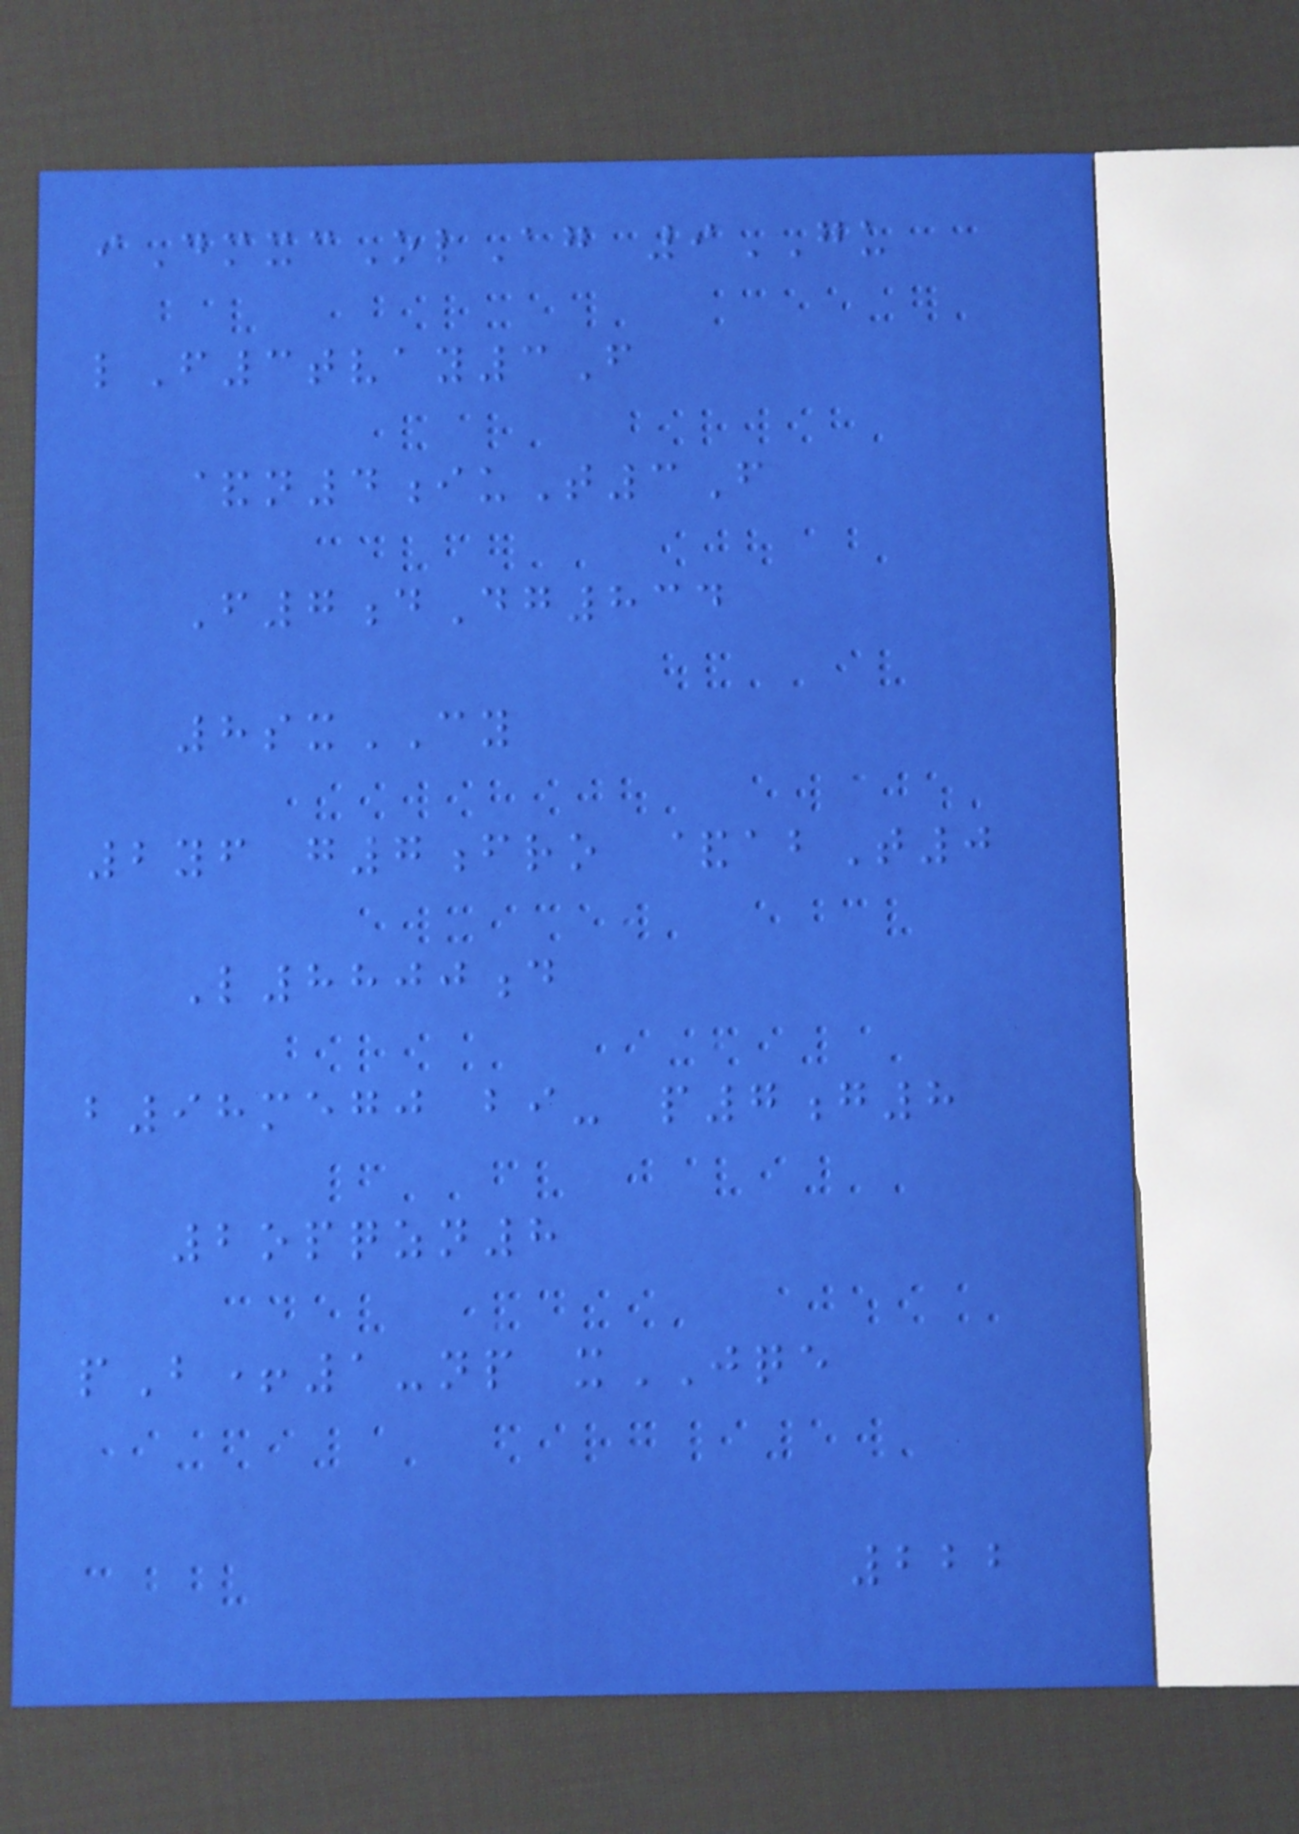iDmxcOlAg 9GU
lF3tvay3F
&n4iuT3F
F7dDg834
8sxCY
2yf g7fro &abT0
L8800d
b98megj bi- p7g8
2opqzn8
pB+1-np xJQE
222
